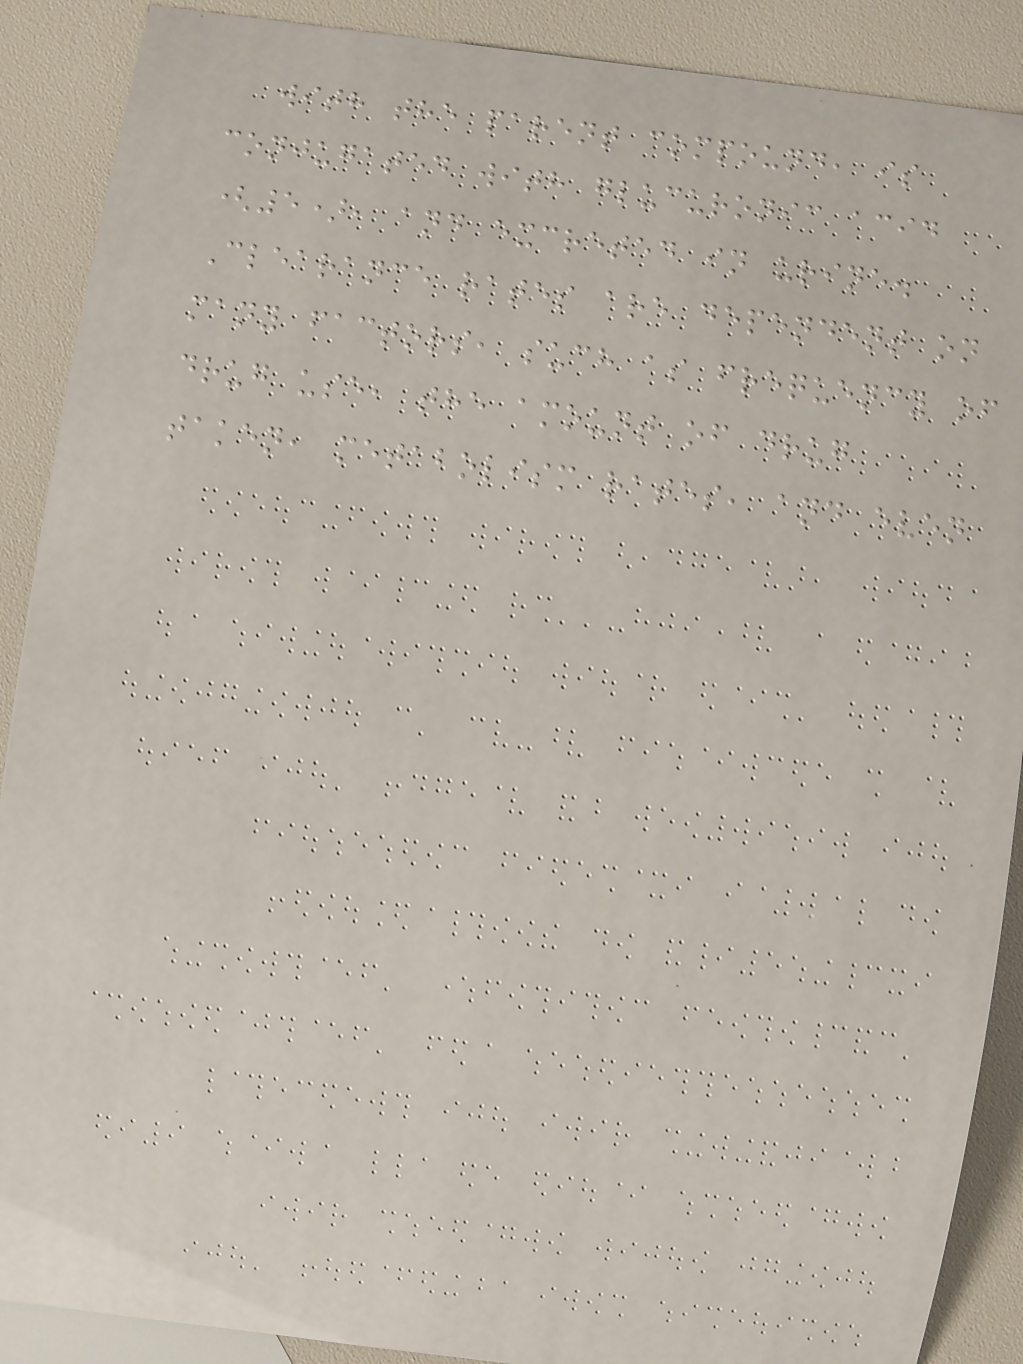with the parent compound, is
conjugated with glucuronic acid
(5), and excreted in urine.
Clearance rates are dependent on
many factors, such as frequency of
drug use, the amount of drug
taken, metabolism rates, and even
